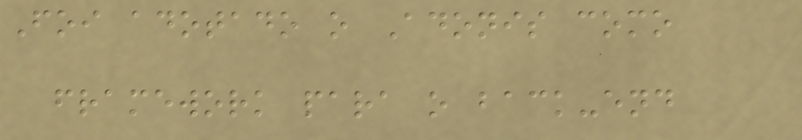Foi adotado o Adonis como
framework para o back-end
